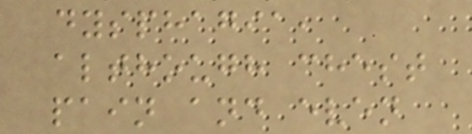dysphagia,
although chest
pain and even
